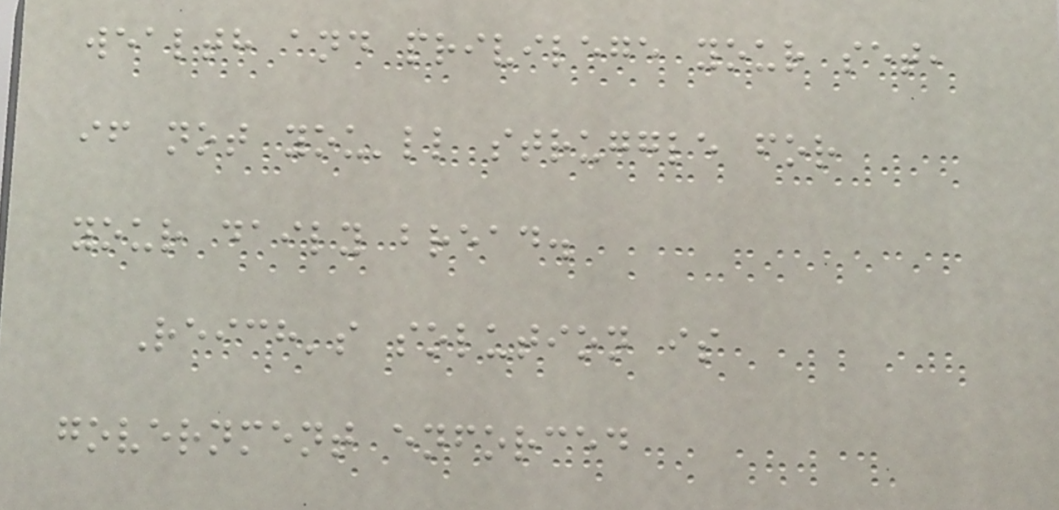wealth and privilege your set,
if not you'll struggle for
your daily bread.
Reich's solution is
government enforced
